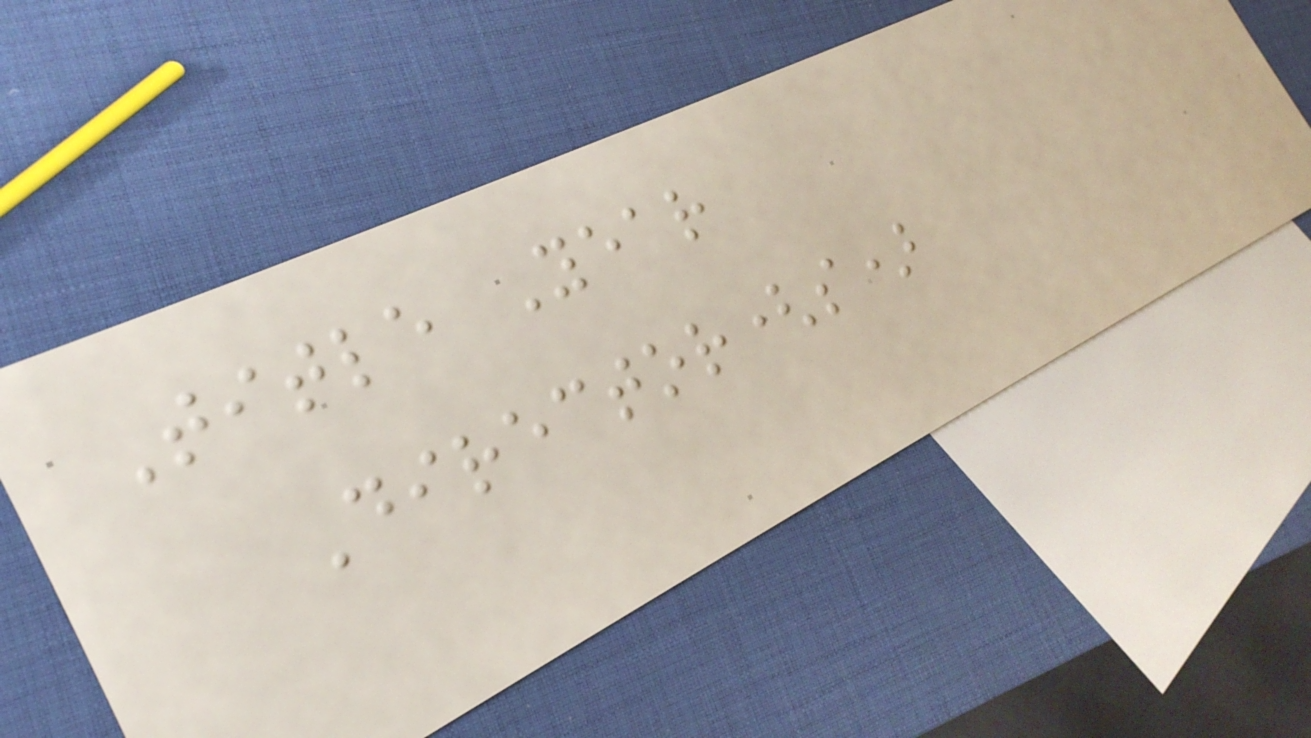Title Year
Director(s)
